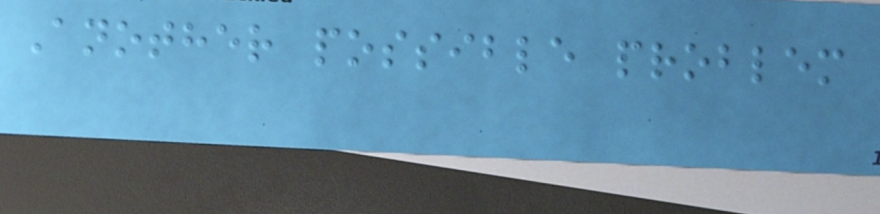Another possible problem
